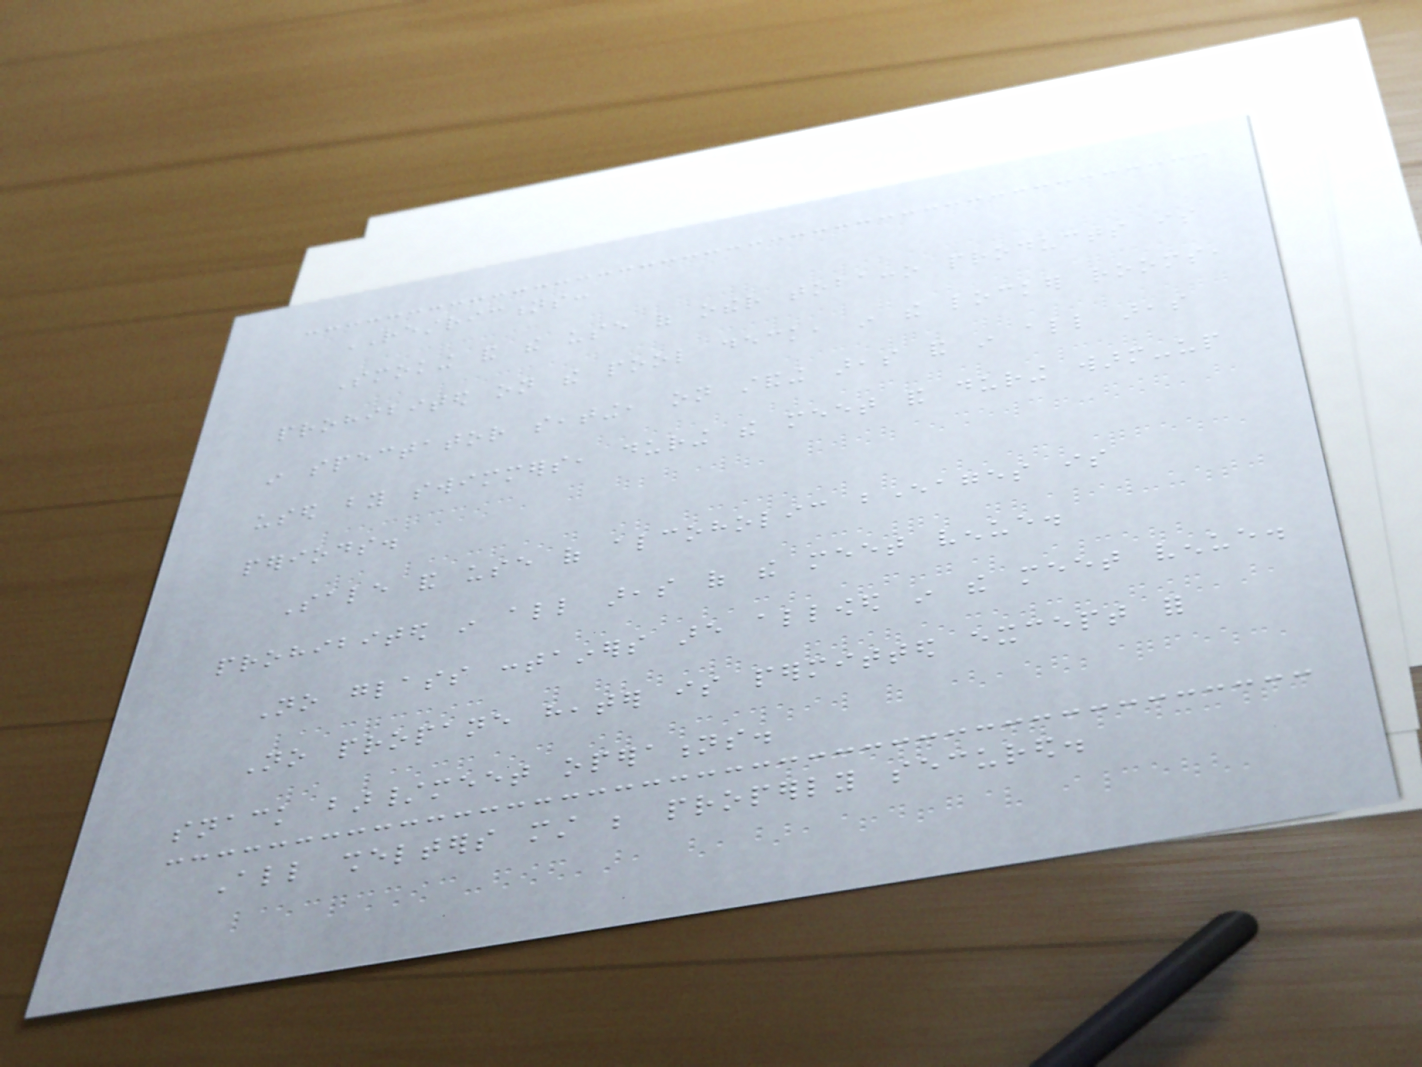RESTRICTIONS:
Smoking and the use of other tobacco products is
prohibited on the pool deck, in the locker rooms,
in spectator seating, on standing areas and in all areas
used by swimmers, during the meet and during warm-up
periods.
Sale and use of alcoholic beverages is
prohibited in all areas of the meet venue.
No glass containers are allowed in the meet venue.
No propane heater is permitted except for
snack bar/meet operations.
All shelters must be properly secured.
